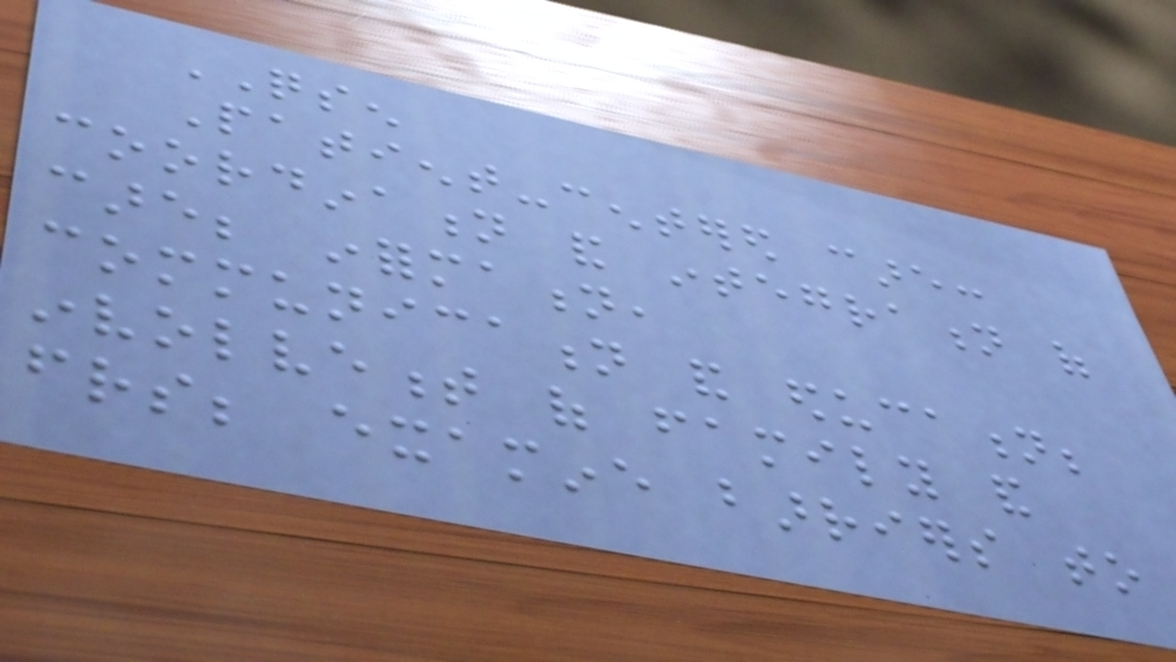QSEN
Patient-centered care:
coordination and integration of
care; information,
communication and education;
involvement of family and
friends; examine barriers to
